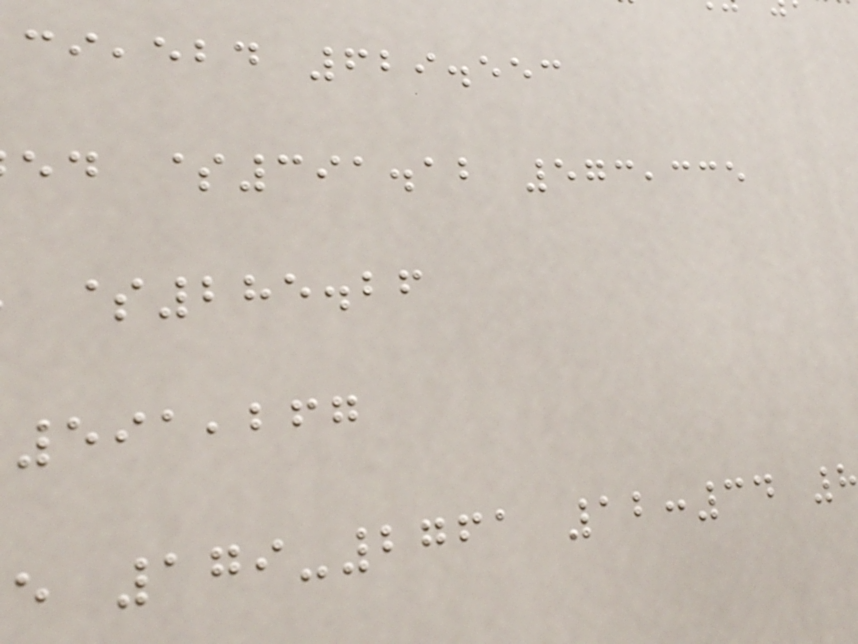,ebd 629.553
ed $391.12 573,335
$285.26
591,267
e 179-2761 12:34
